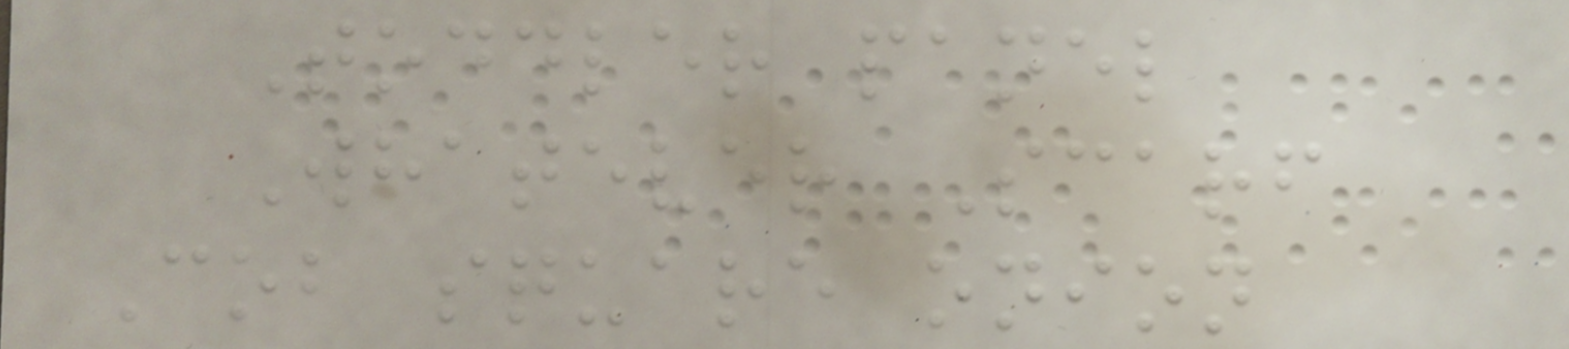Toddler panel
Whatever Scarf
Cob square onion
